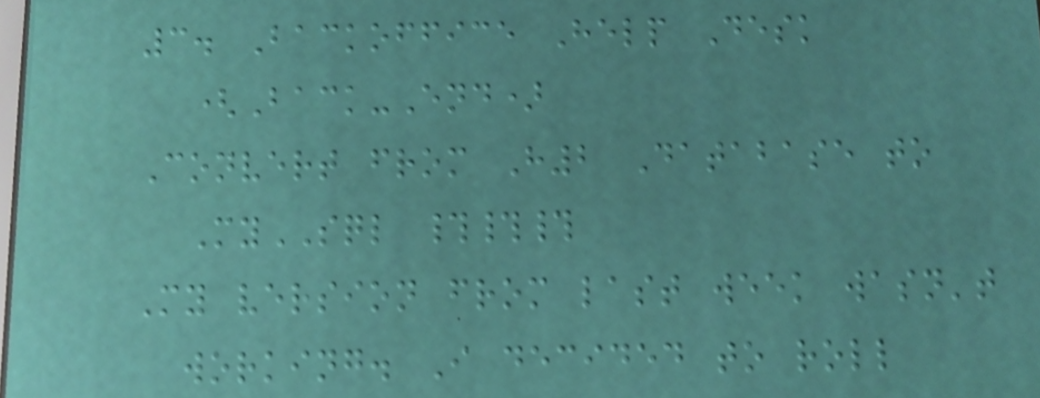3. Backoffice Help Desk
(Back-End)
Convert from H2 Database to
MySQL ###
My version from last week wasn't
working. I decided to roll
